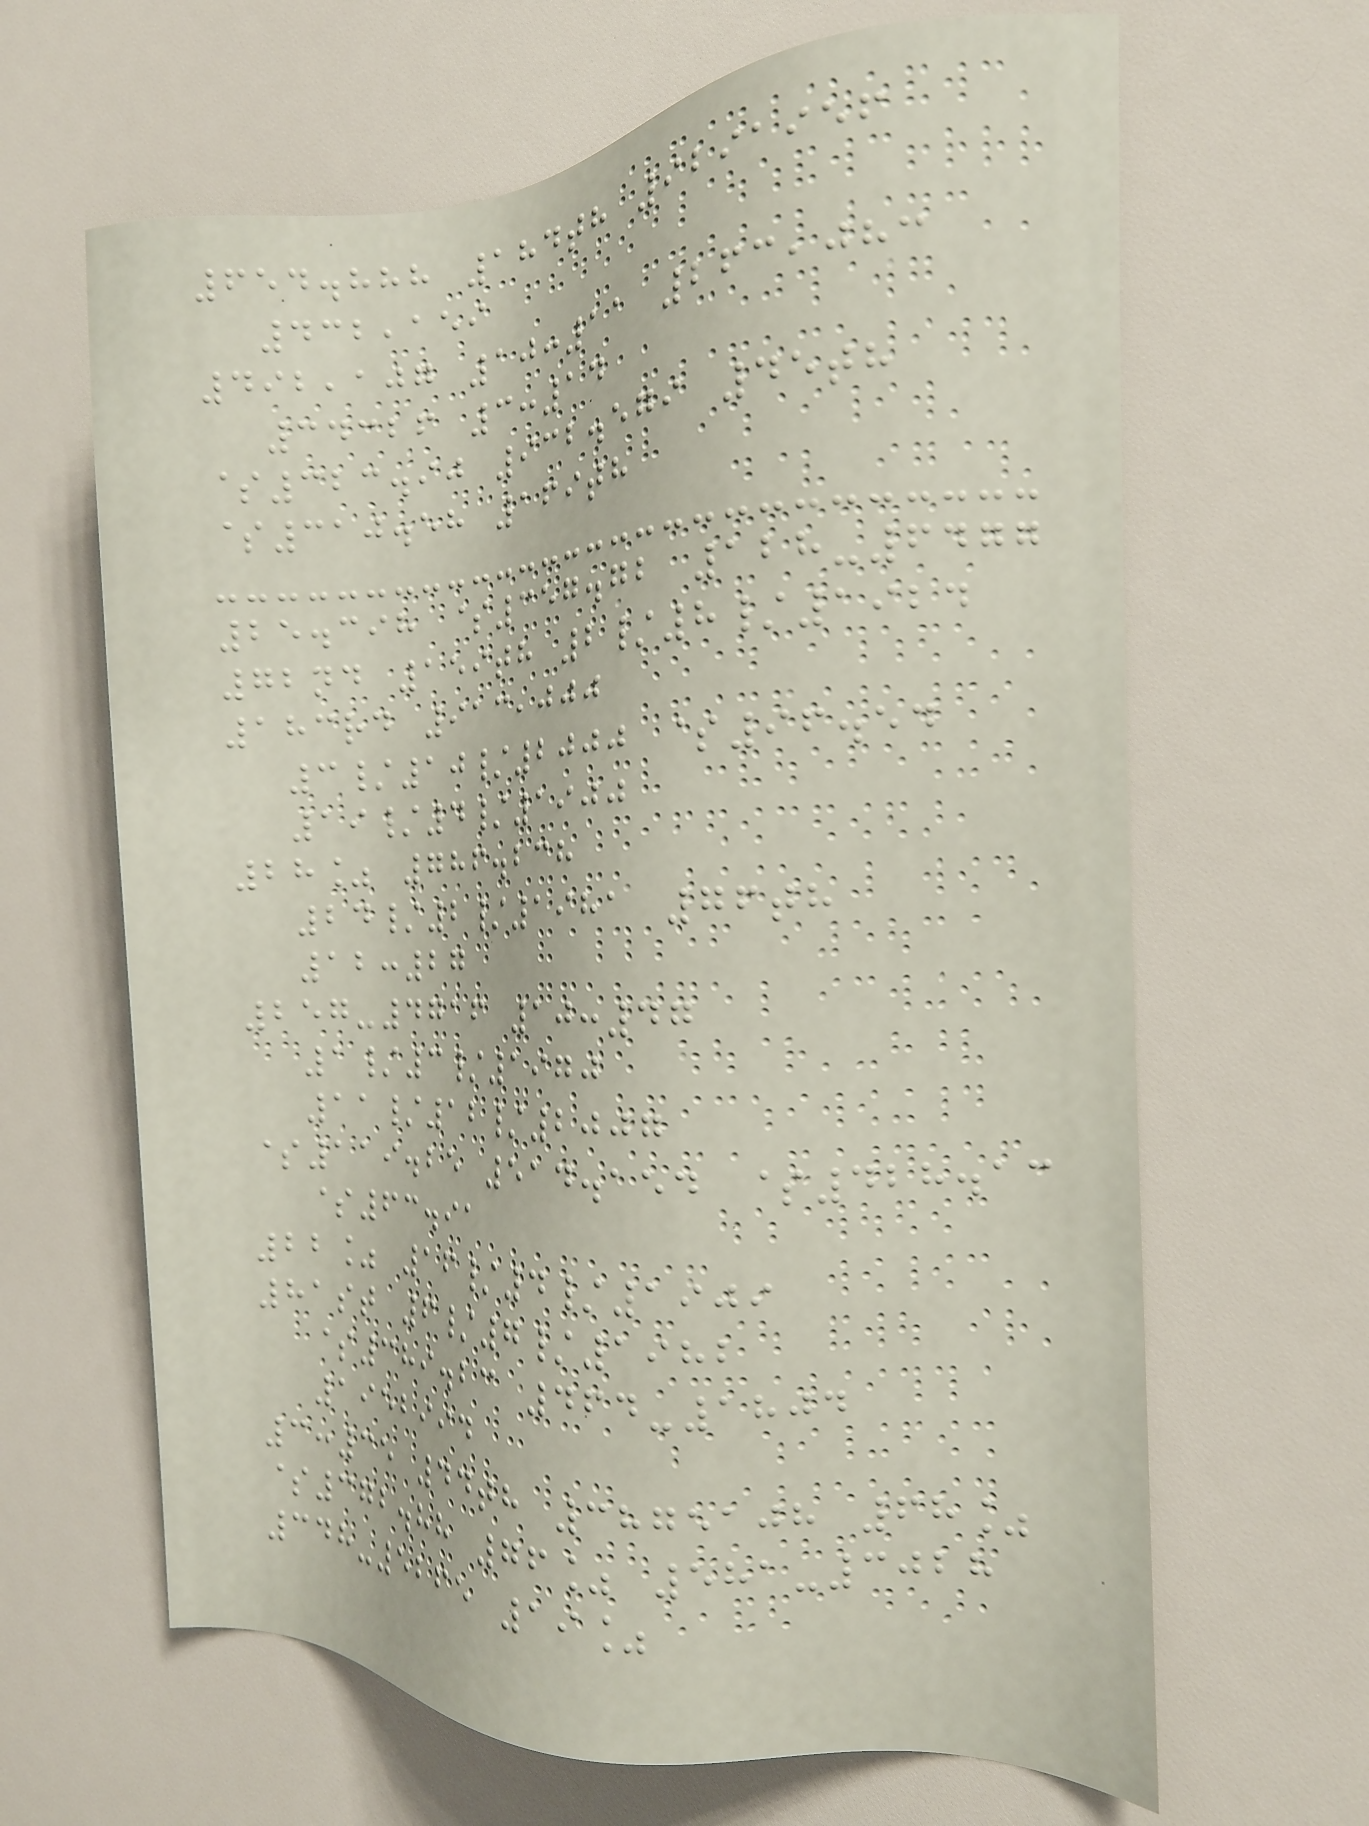654.888 184th 9291956
432,159
492,107 10:11 263,083
34326 3:14
$323.90 932.579 45th
$310.58 169th
25.398 $357.72 128-6477
72nd 159th 2/8/1924
183rd 913,000
3/10/2000 $96.54
19/4/1900
28% 786.238
24/2/1981 76th
12:27
257-4716 10:47
1/3/1970
11/12/2007
$119.25 514.154 $428.13
$63.91
22% 16/4/1909
81st 6/7/1982
$389.23 464-1804
1952994
3:35 44th 3875108 68%
$372.88 76% 581-3028
348-5265 19%
